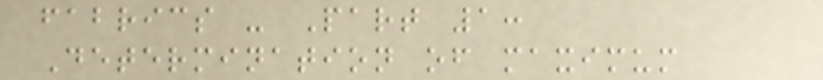fabrics - Part 1:
Determination of maximum
